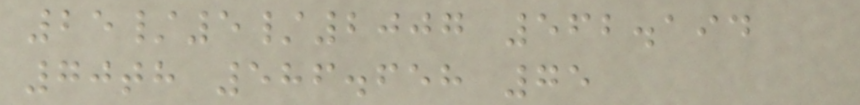25/5/2007 562.194
70th 586.658 75
